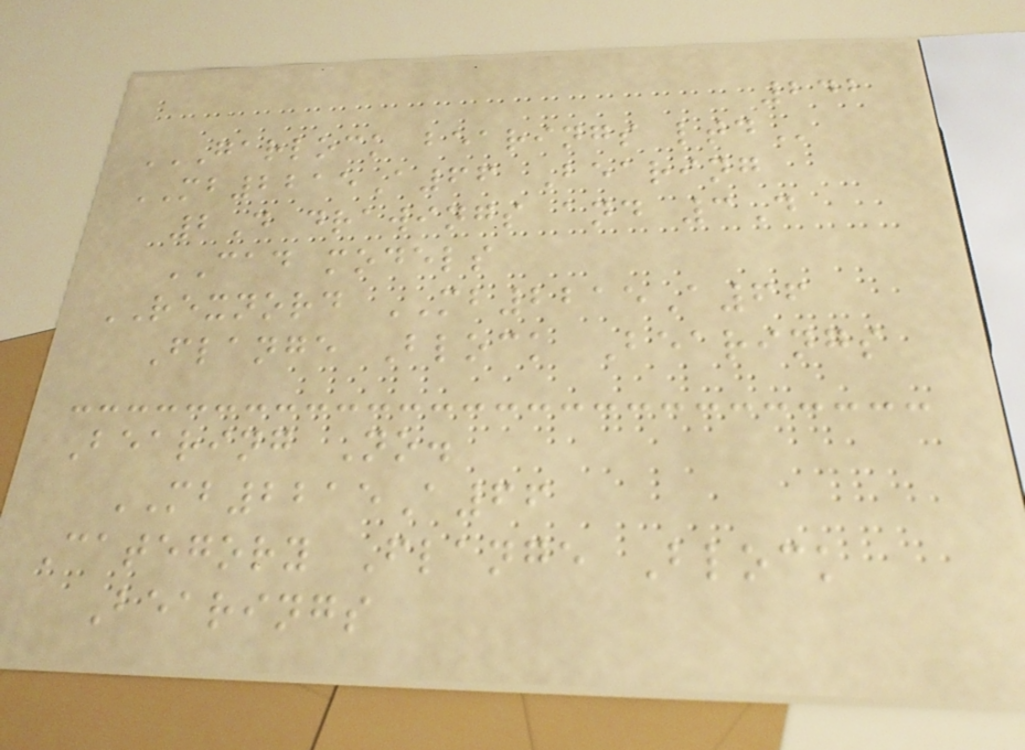242
GARLOCK BEARINGS LTD
MB2215A66 Bearing
2D drawings and 3D
CAD models
REXNORD MB2215A66
Flange Block Bearings
Bearing No.
MB2215A66
Category Flange Block
Bearings
